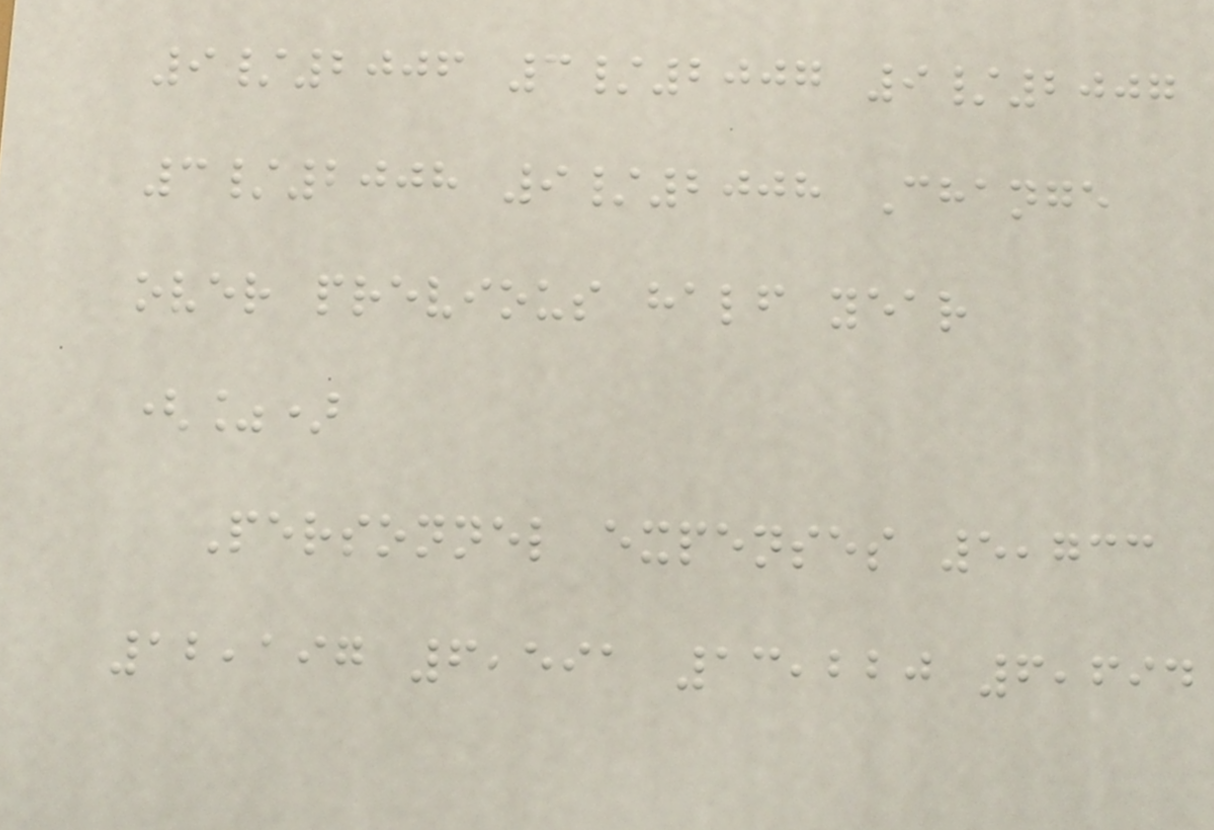9/2006 3/2007 9/2007
3/2008 9/2008 Change
over previous half year
(%)
Personnel expenses 5,733
12,197 6,591 13,220 6,694
